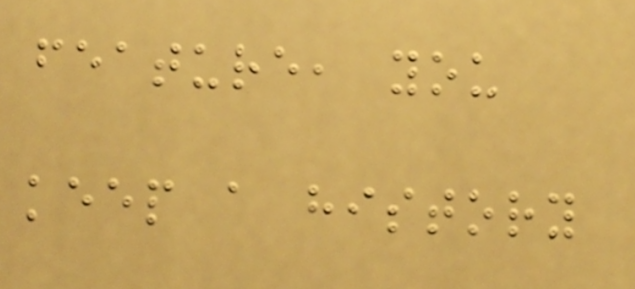feature, you
keep a history
